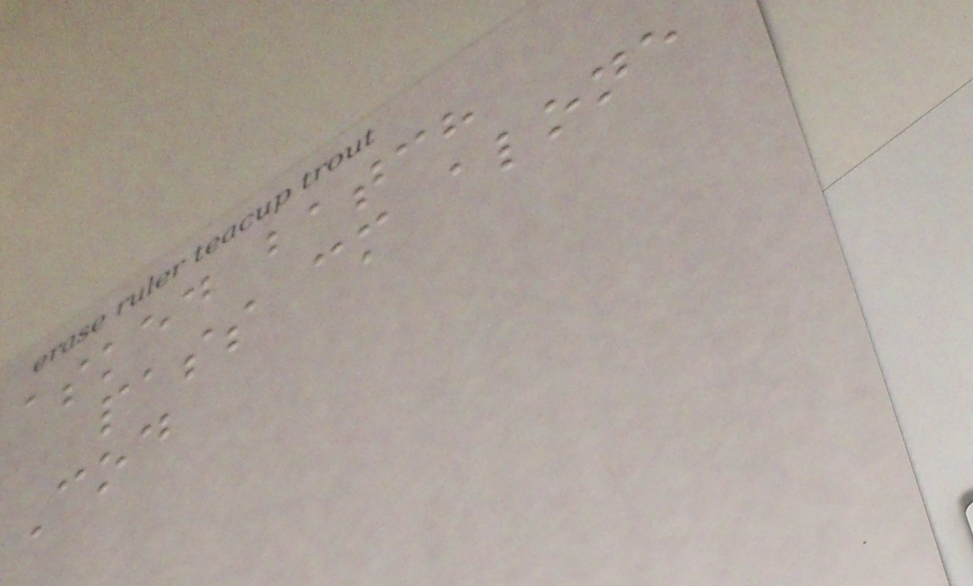asked batch
pass cm alone
Cod
